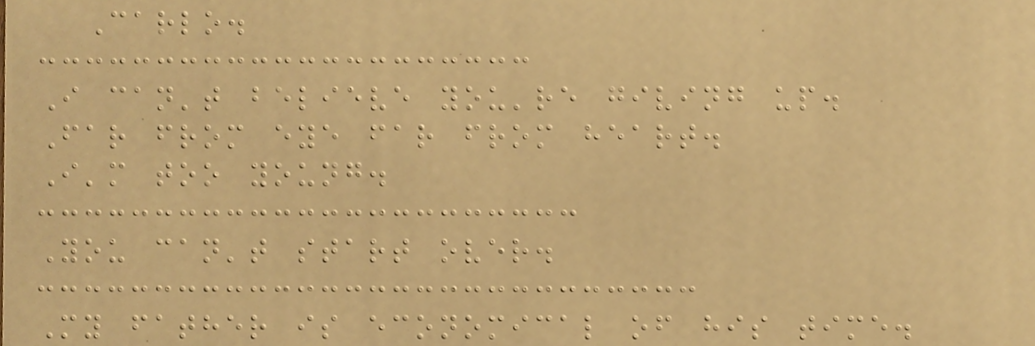Carlo.
I can't believe you're giving up.
Far from eye far from heart.
I'm too young.
You can't start over.
My father is economical of his time.
